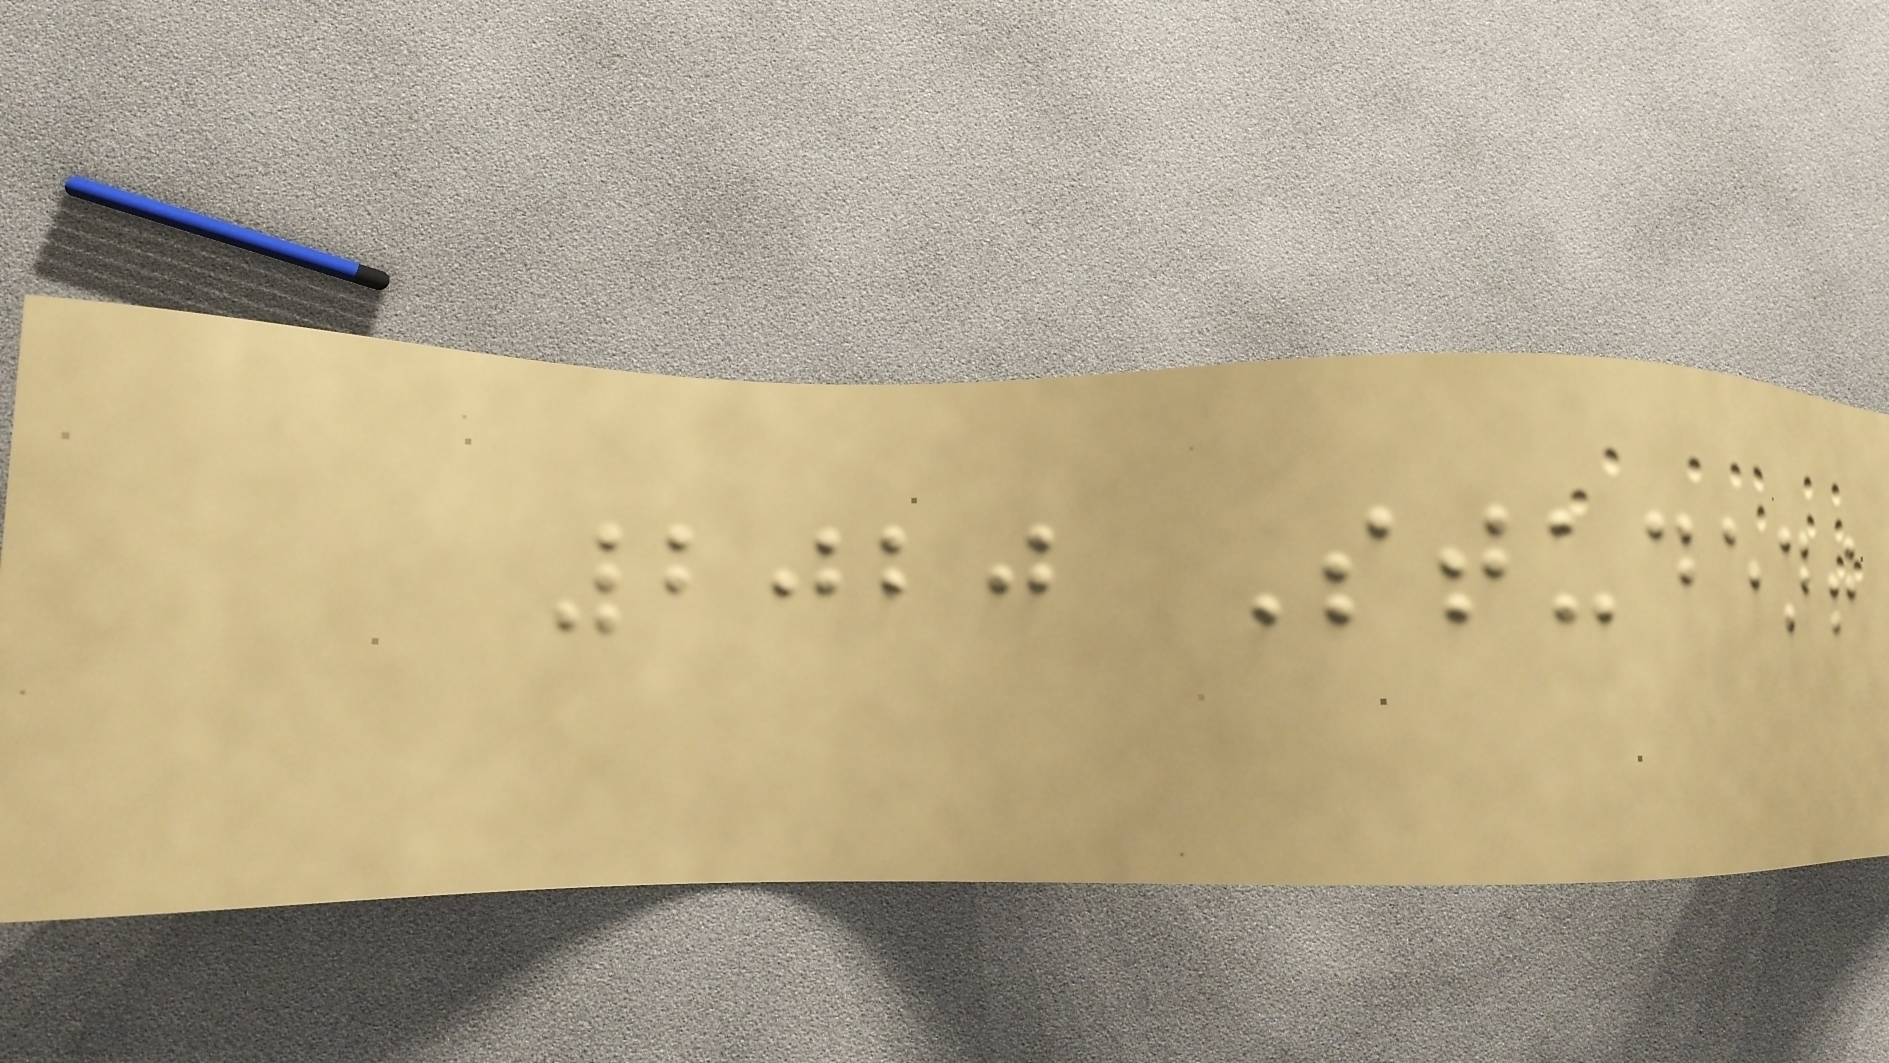2020 Student
